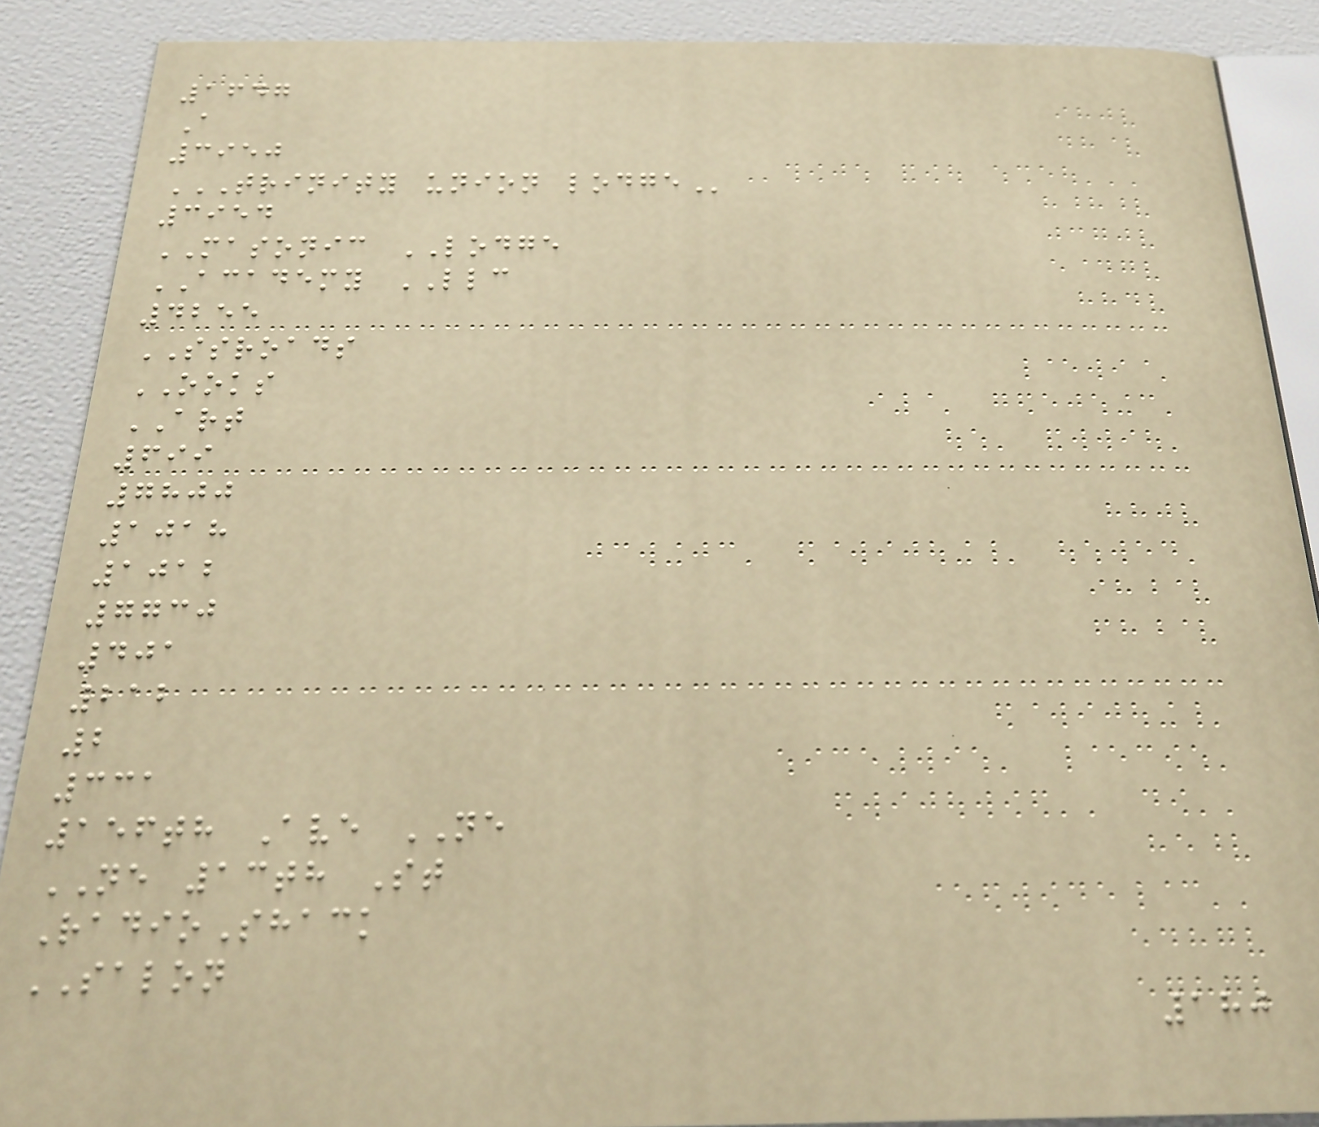1647
A
3950
TRINITY UNION LODGE
3954
MASONIC LODGE
ACADEMY LLC
4255
SSROADS
OOKS
ART
699
7800
1018
1012
7730
401
212
2
331
156th Ave NE
NE 13th St
RadioShack
SALON
180
